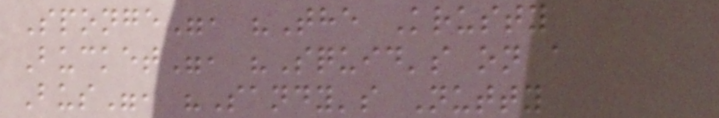Sponge", "The Krusty
Bucket", "Squid's on a
Bus", "Sandy's Nutty
